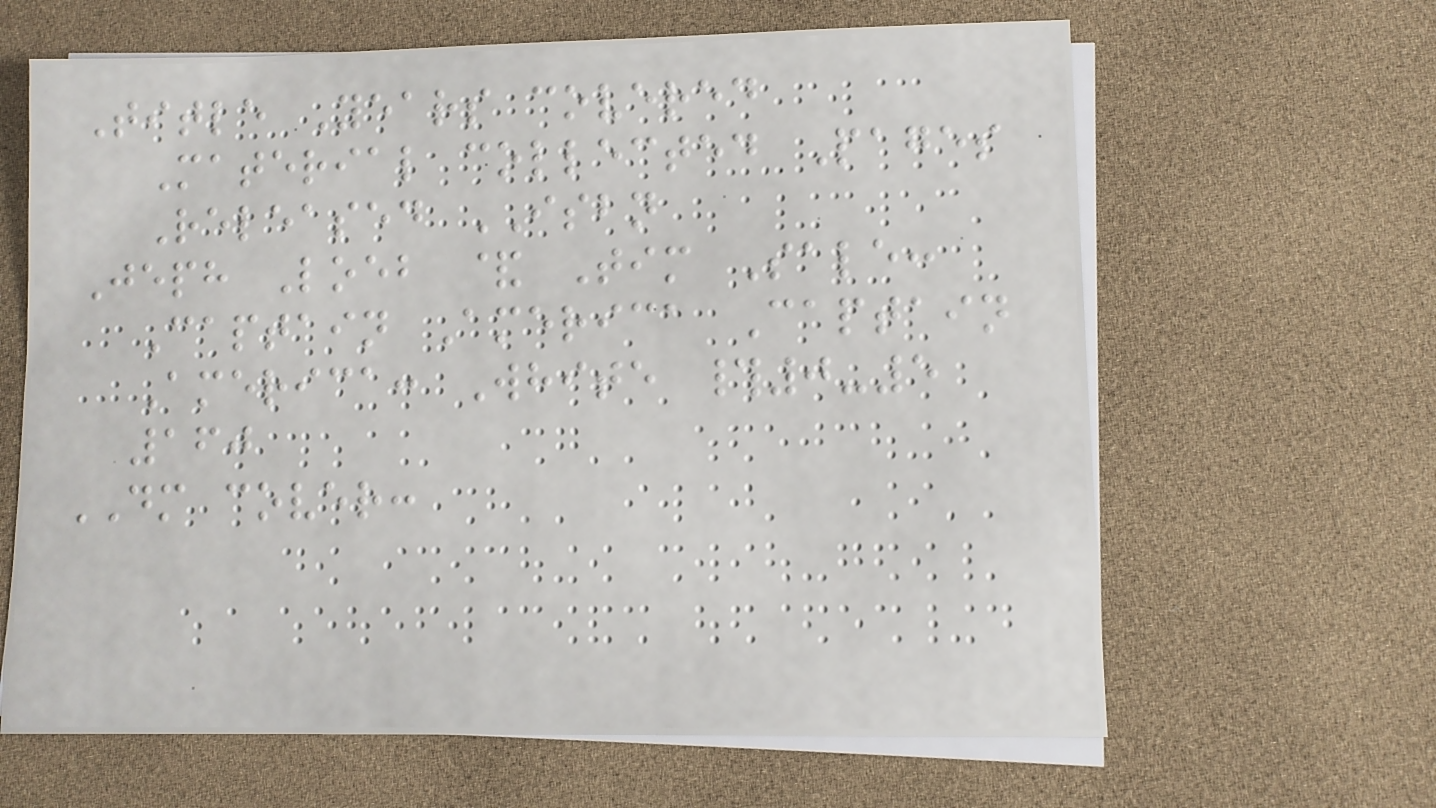Title Years covered
Material collected Pages
Released ISBN
Jeph Loeb & Tim Sale:
Captain America Captain
America: White #0-5
160
DM cover:
